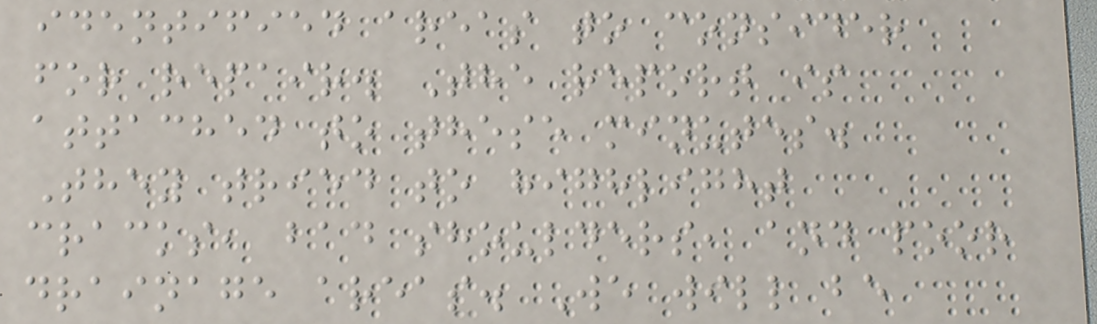identified areas to consider
for repair. The report is
attached to these minutes.
They tried to highlight
cracks, bad shoulders, and poor
drainage areas. We will be
